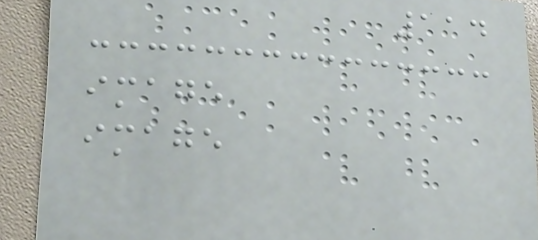114
image
image
